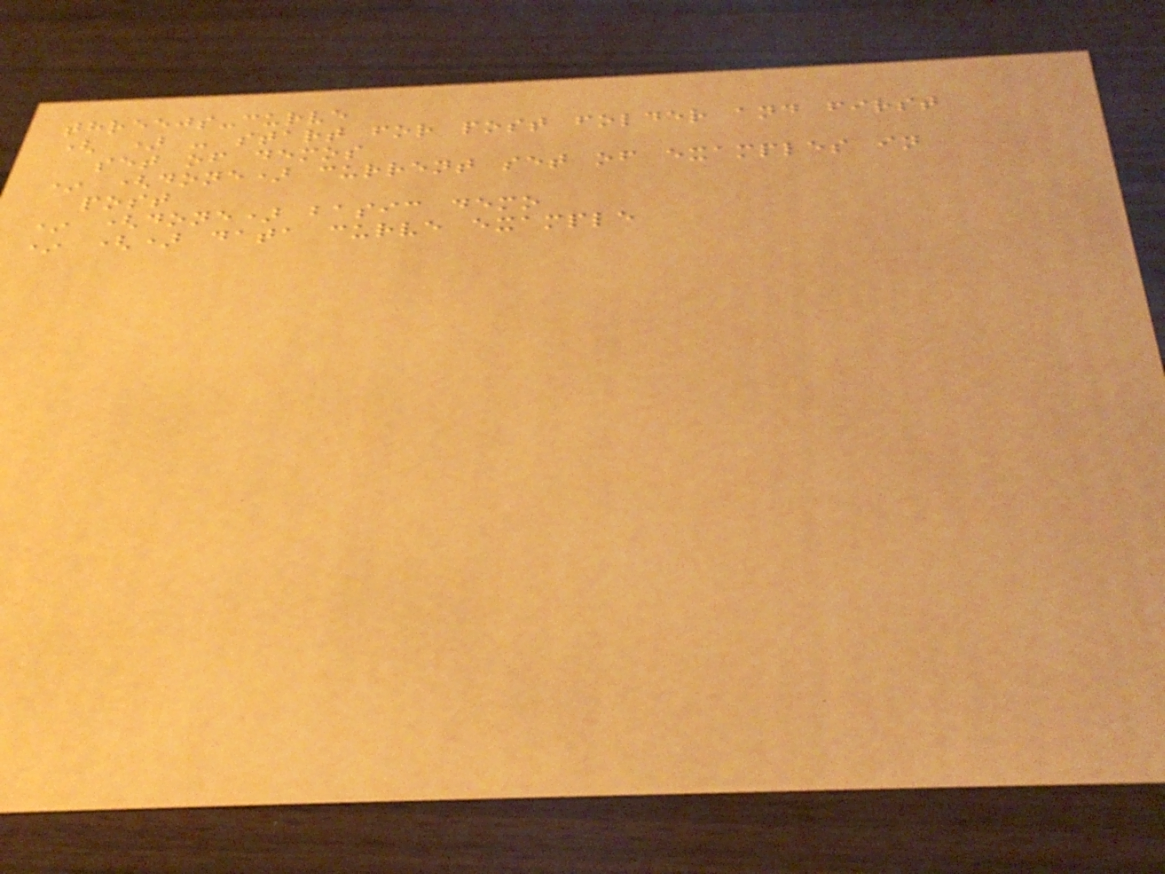threejs-curve
( ) - start for post folder and first
set of demos
* (done) current set of examples in
post
* (done) basic demo
* () data curve example
